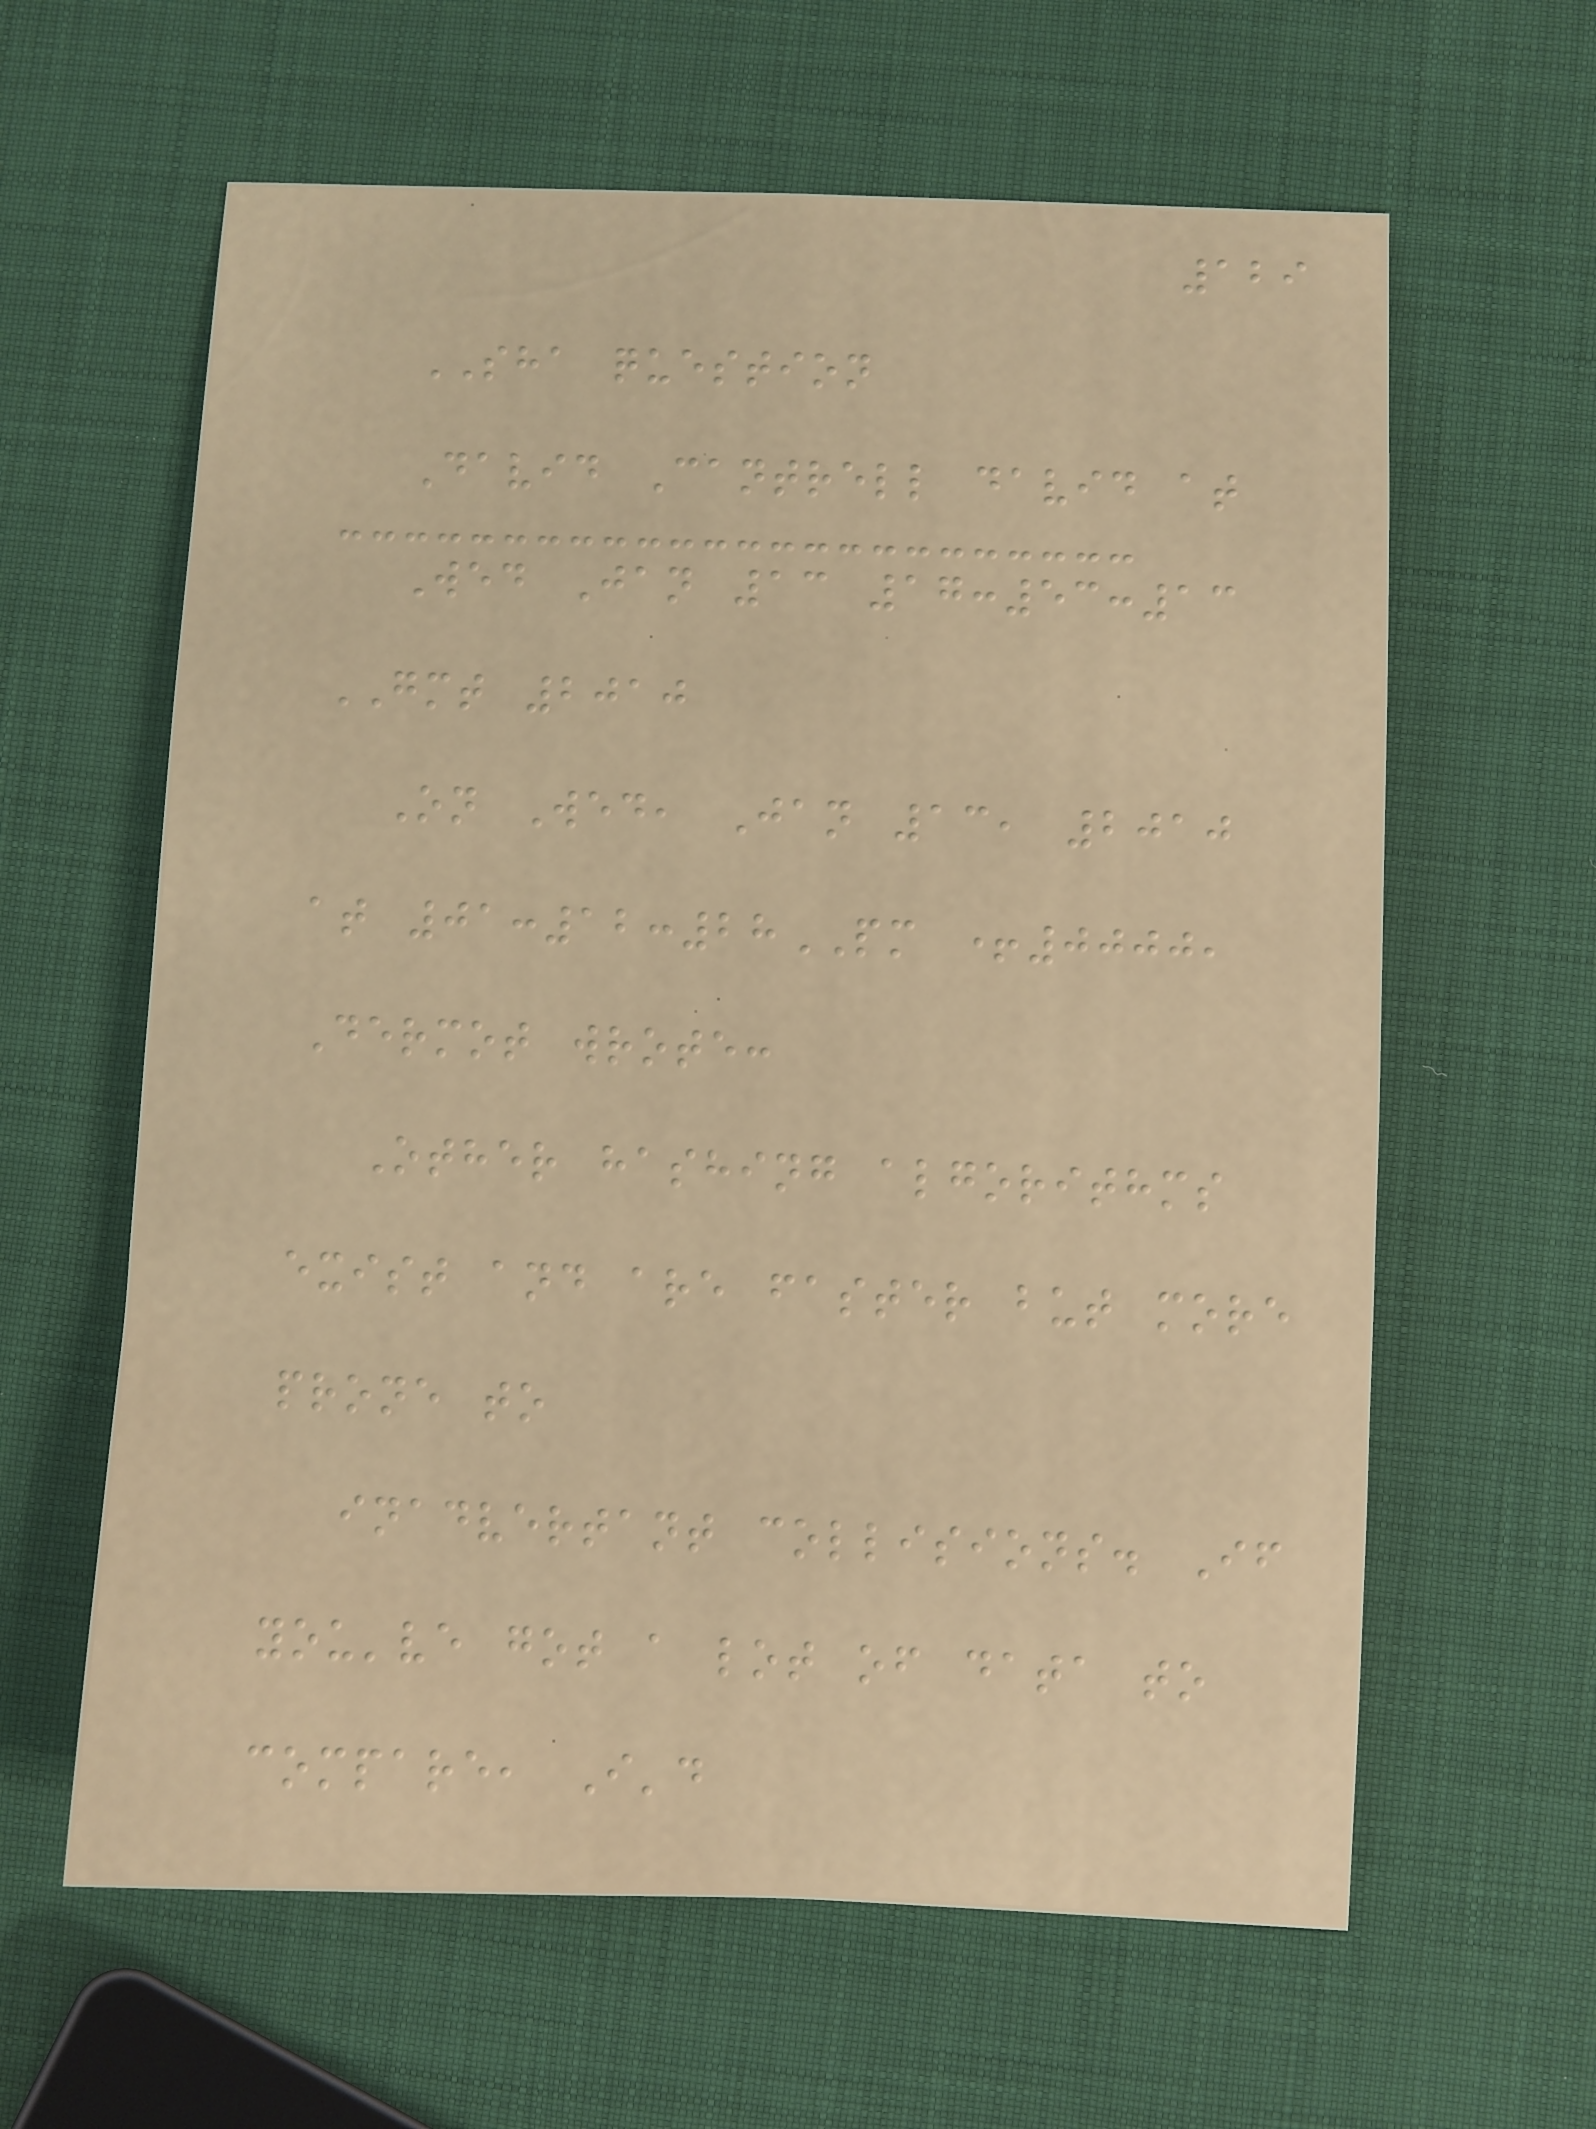129
SHA question
David Cantrell david at
Wed Jan 13 17:53:13
GMT 2010
On Wed, Jan 13, 2010
at 01:12:28PM +0000,
Dermot wrote:
Other hashing algorithms
exist and are faster but more
prone to
inadvertant collisions. If
you've got a lot of data to
compare, I'd
